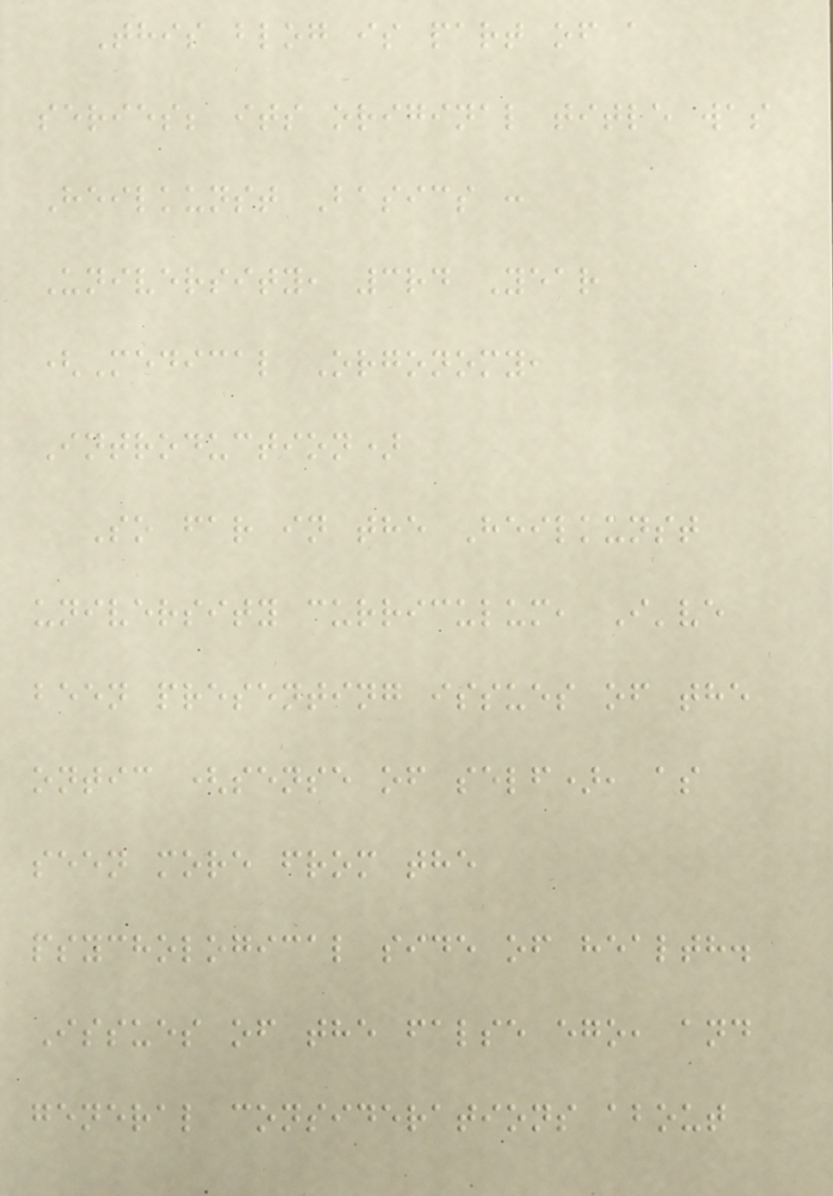This blog is part of a
series; its original title was
Heilkunst Basics :
University, 3rd Year
(Medical Orgonomy,
Introduction)
So far in the Heilkunst
university curriculum, I've
been presenting issues of the
ontic (sense of self), as
seen more from the
psychological side of health.
Issues of the false ego, and
general considerations about
